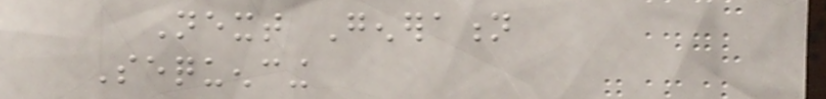Next Generation
Sequencing
